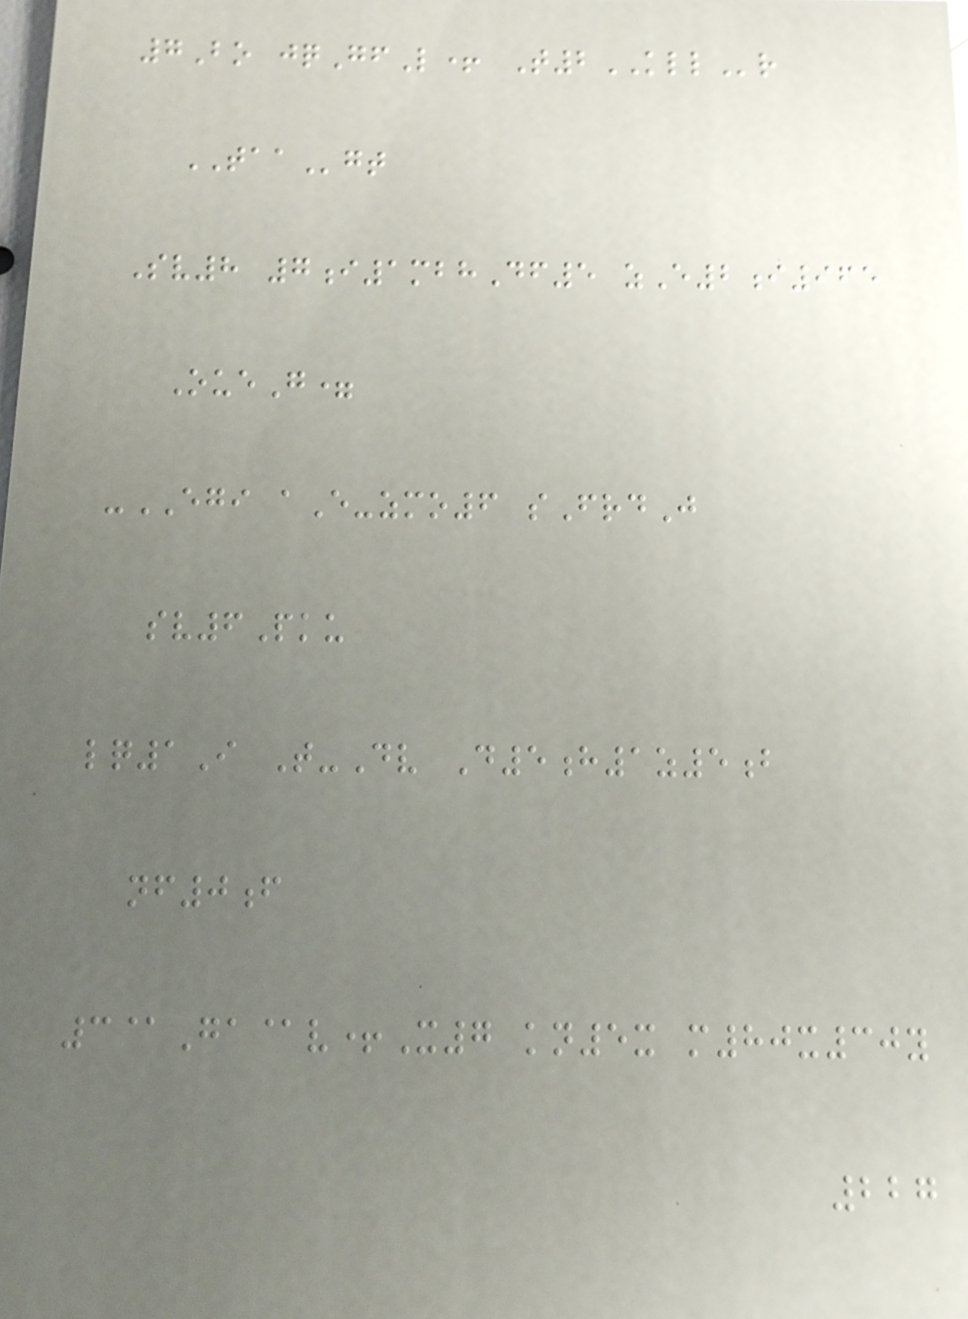7Bo jqGfL+ T2KLLr
TAAgt
Sv8 7i1mbhDf5 zE2i965
OueG=
-EGI aE-zmo6 sFrdJ
sv6Pku
lq1I T-Dv D5h1z5b
nf0f
3@Ga@v+X7 kn5x m80x30y
227
